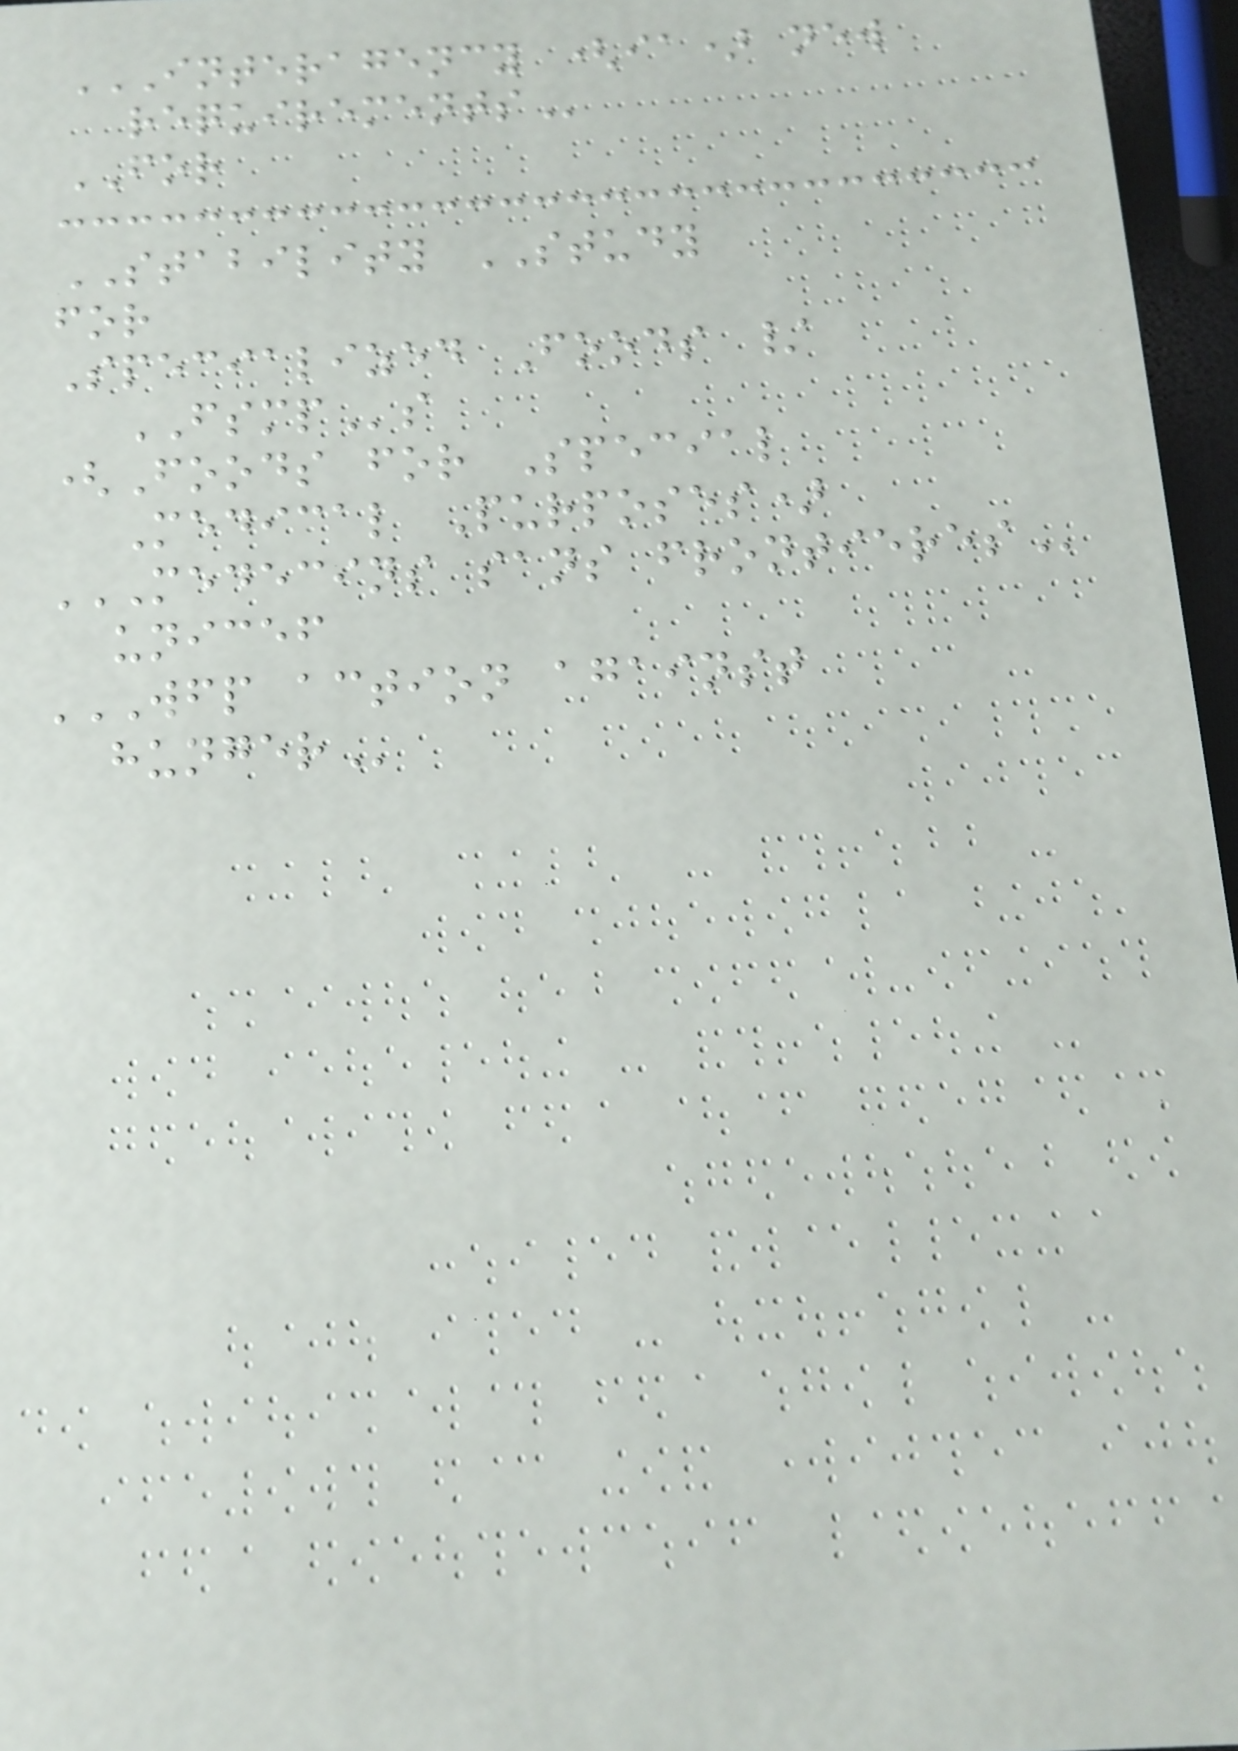INTERAGENCY (IA) NEW
REQUIREMENTS
FOR
STABILITY STUDY
for
Specialized Foods /
FSMPs
(Foods for Special
Medical Purposes)
MEDECINS SANS FRONTIERES
unicef
WFP ACTION AGAINST
HUNGER
